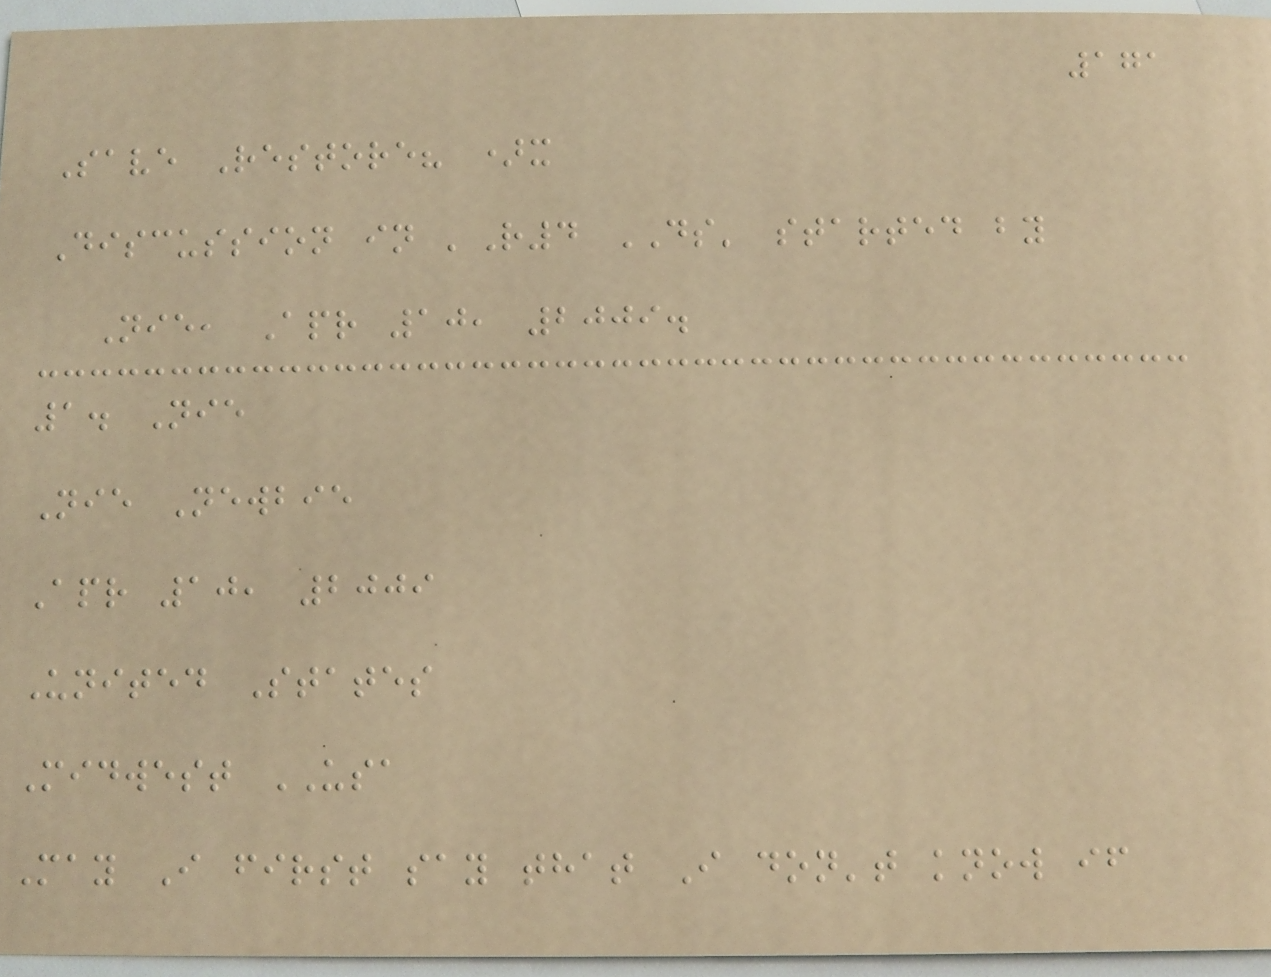171
Save Restore? )x
Discussion in 'R4 DS' started by
Nie, Apr 10, 2009.
1. Nie
Nie Newbie
Apr 10, 2009
United States
Midwest USA
May I first say that I don't know if
